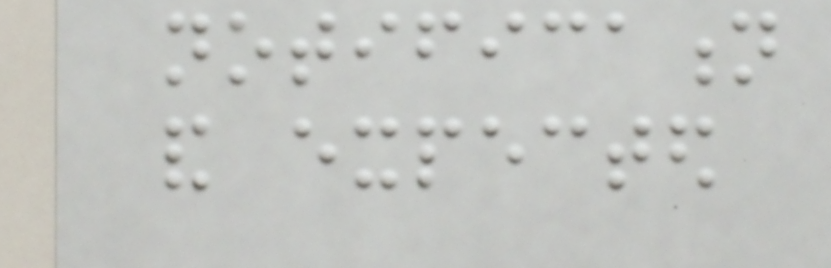notification
and expected
